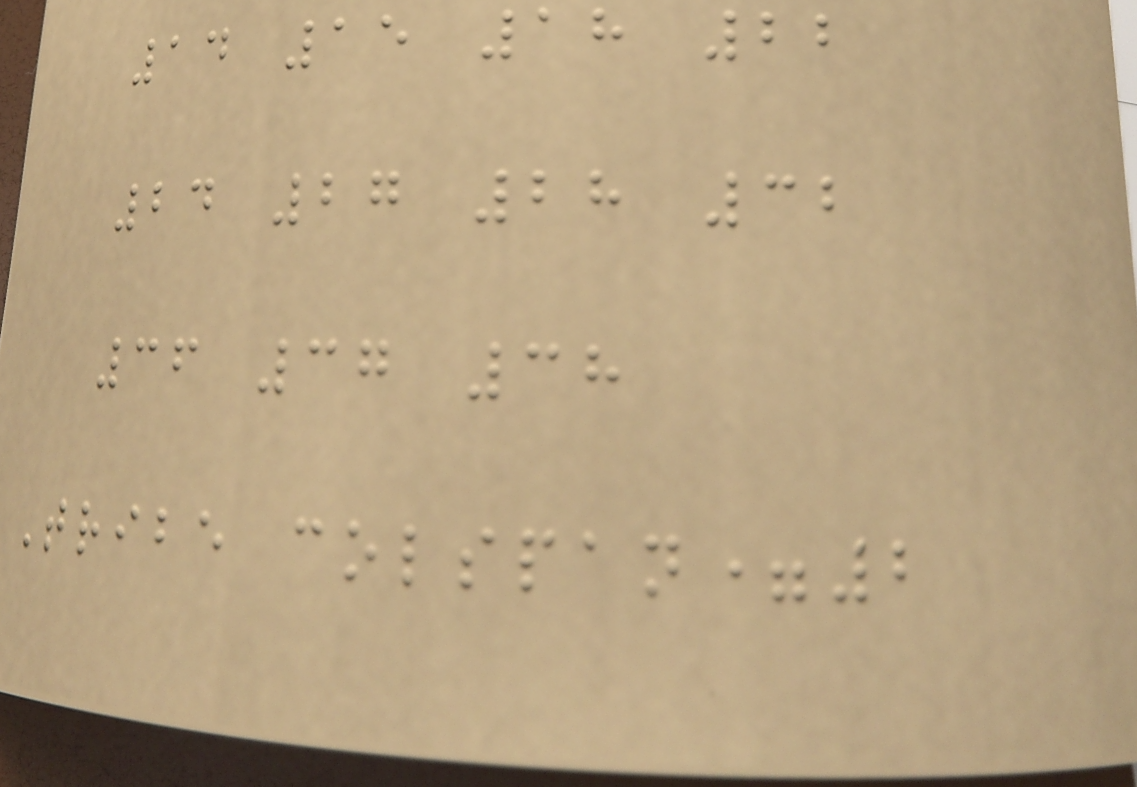14 15 18 22
24 27 28 32
36 37 38
Tribe colspan=2
